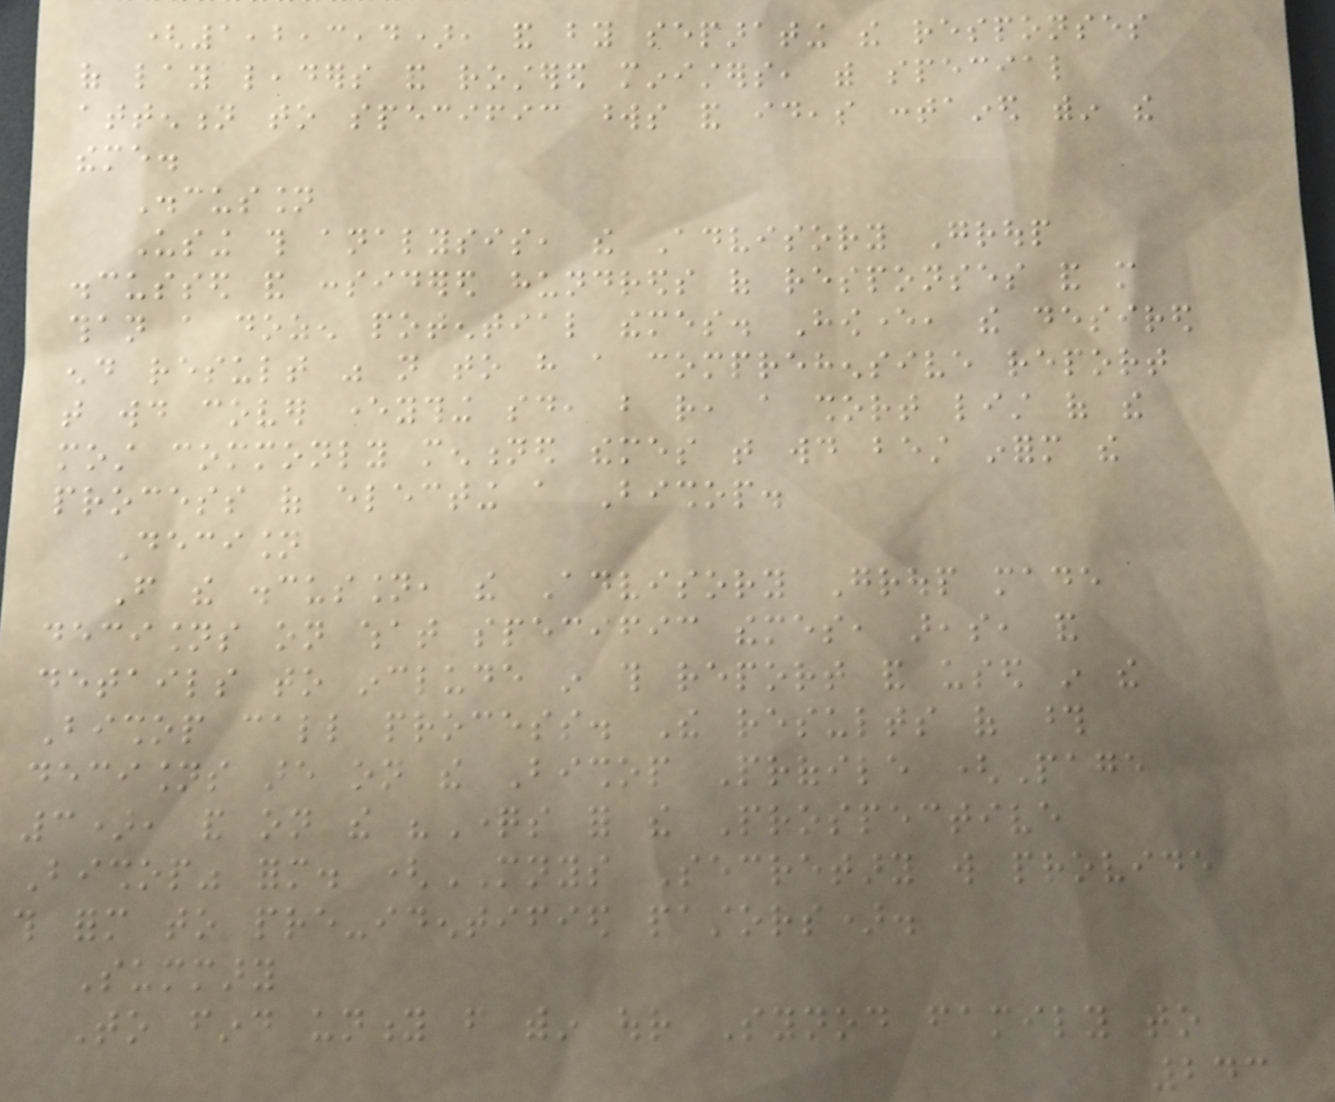(1,2,3,4), and by separating the responses
of lay leaders and rostered ministers, with special
attention to specific words and ideas contained within the
theme.
Discussion
Using this analysis, the Advisory Group
discussed and considered hundreds of responses and more
than a dozen potential themes. However, the desired
end result was not to have a comprehensive report
that would cover everything said, but rather, a short list of the
most commonly mentioned themes that would best inform the
process of electing a Bishop.
Decision
From the discussion, the Advisory Group made
decisions on what specific themes, areas, and
details to include in this report and used in the
Bishop call process. The results of those
decisions are on the Bishop Profile (Page
3), and on the "Questions for the Prospective
Bishop" form. (MNYS Secretary will provide
this form to pre-identified pastors).
Summary
To find unity from within our Synod family to
243
